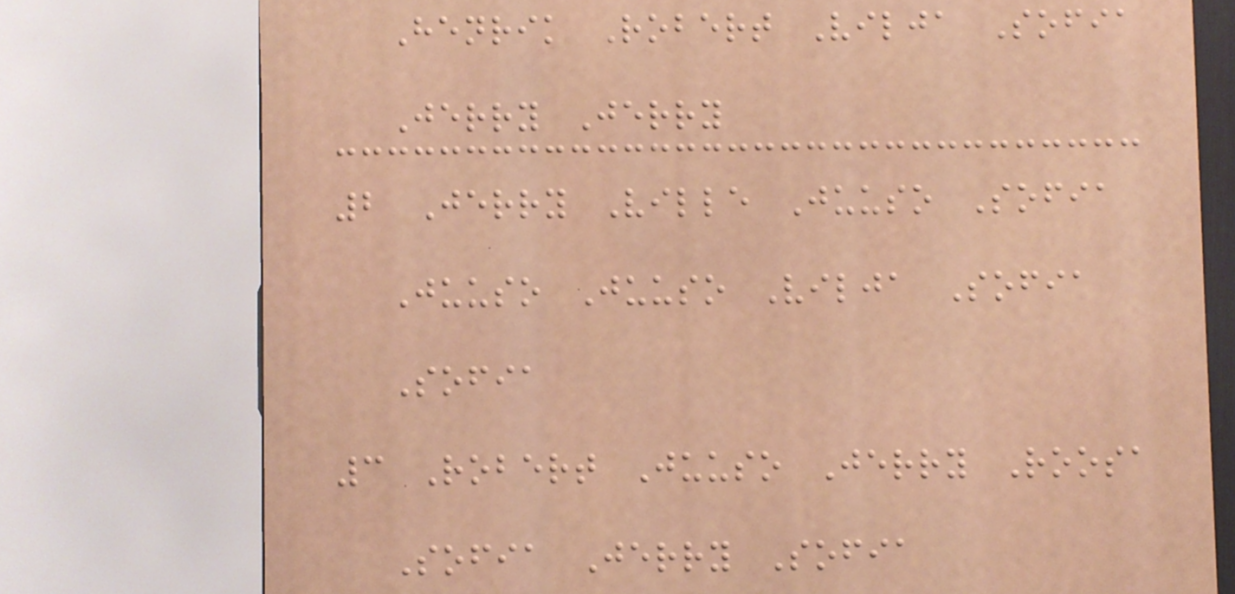Henrik Robert Vilja Sofia
Jerry Jerry
2 Jerry Ville Juuso Sofia
Juuso Juuso Vilja Sofia
Sofia
3 Robert Juuso Jerry Roosa
Sofia Jerry Sofia
